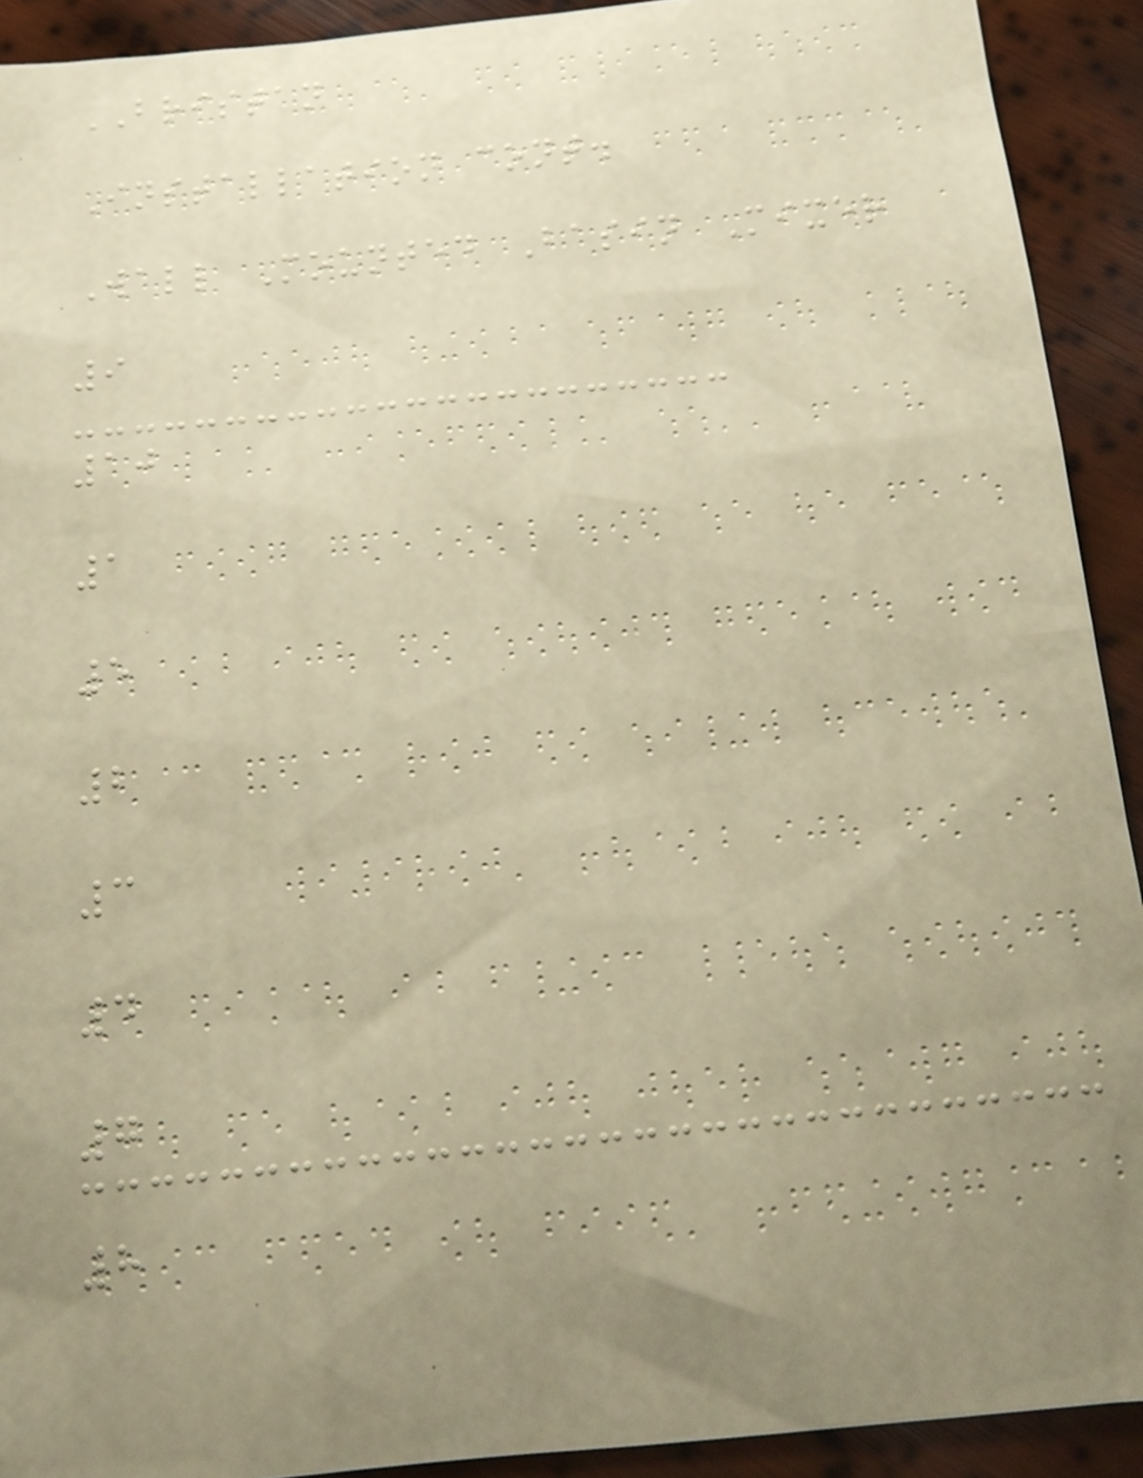BRISTAN
Installation cont.
Wall Mounted Basin Mixer
9
10
1
5
2
3
4
7
8
